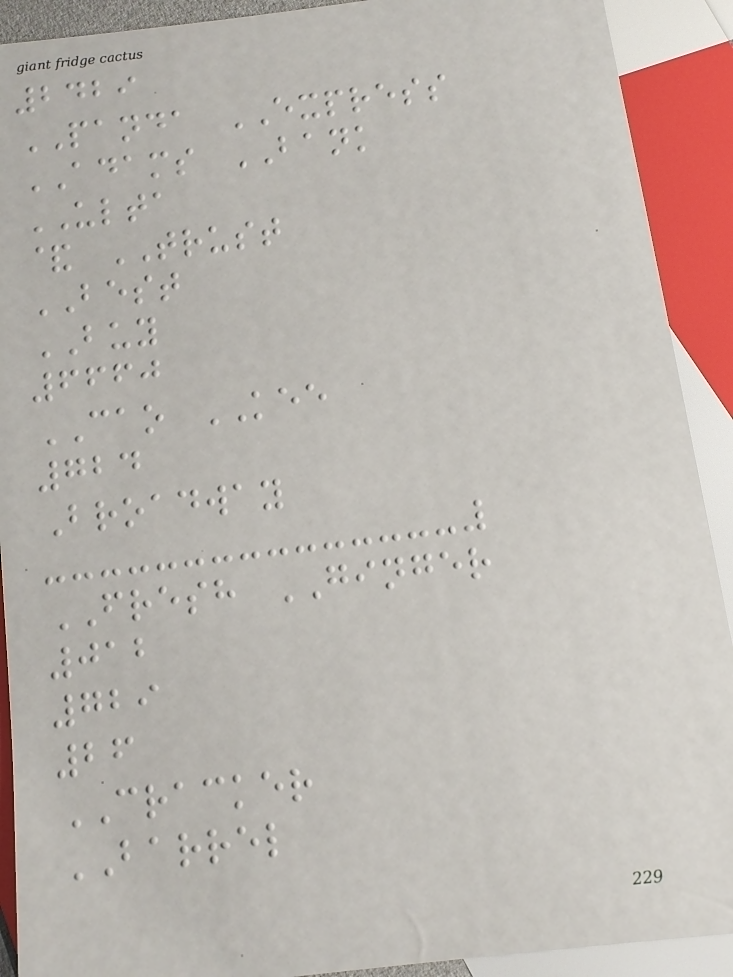2429
PANDA EXPRESS
ADAMS BANK
ULTA
& TRUST
BEST
BUY
6660
CAO KEE
724
Broadway
FRESH GINGER
012
729
26
CRACKER
BARREL
